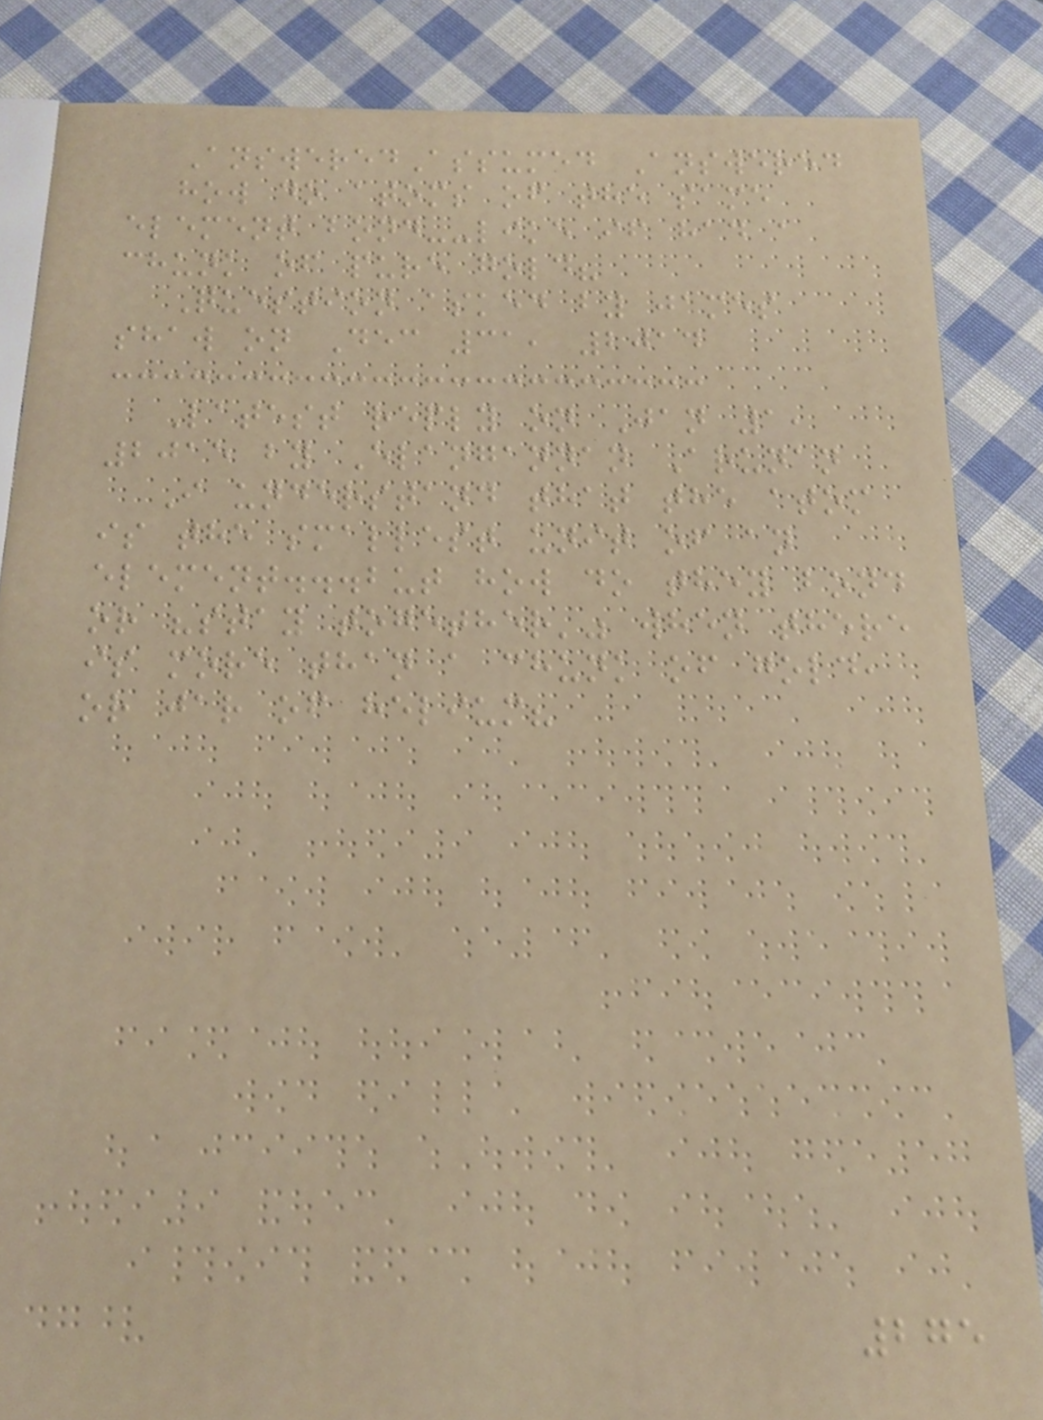AnsweredAssumed Answered
how do atoms of the same
element bond--like if had a
chunk of pure gold?
Question asked by james
shaw on Dec 31, 2014
Latest reply on Jan 1,
2015 by Elangannan Arunan
I understand that the atom
is the smallest unit of an
element...but how do they bond
or "stay together'" when there
is more than a chunk of gold,
or jar of helium?
275
